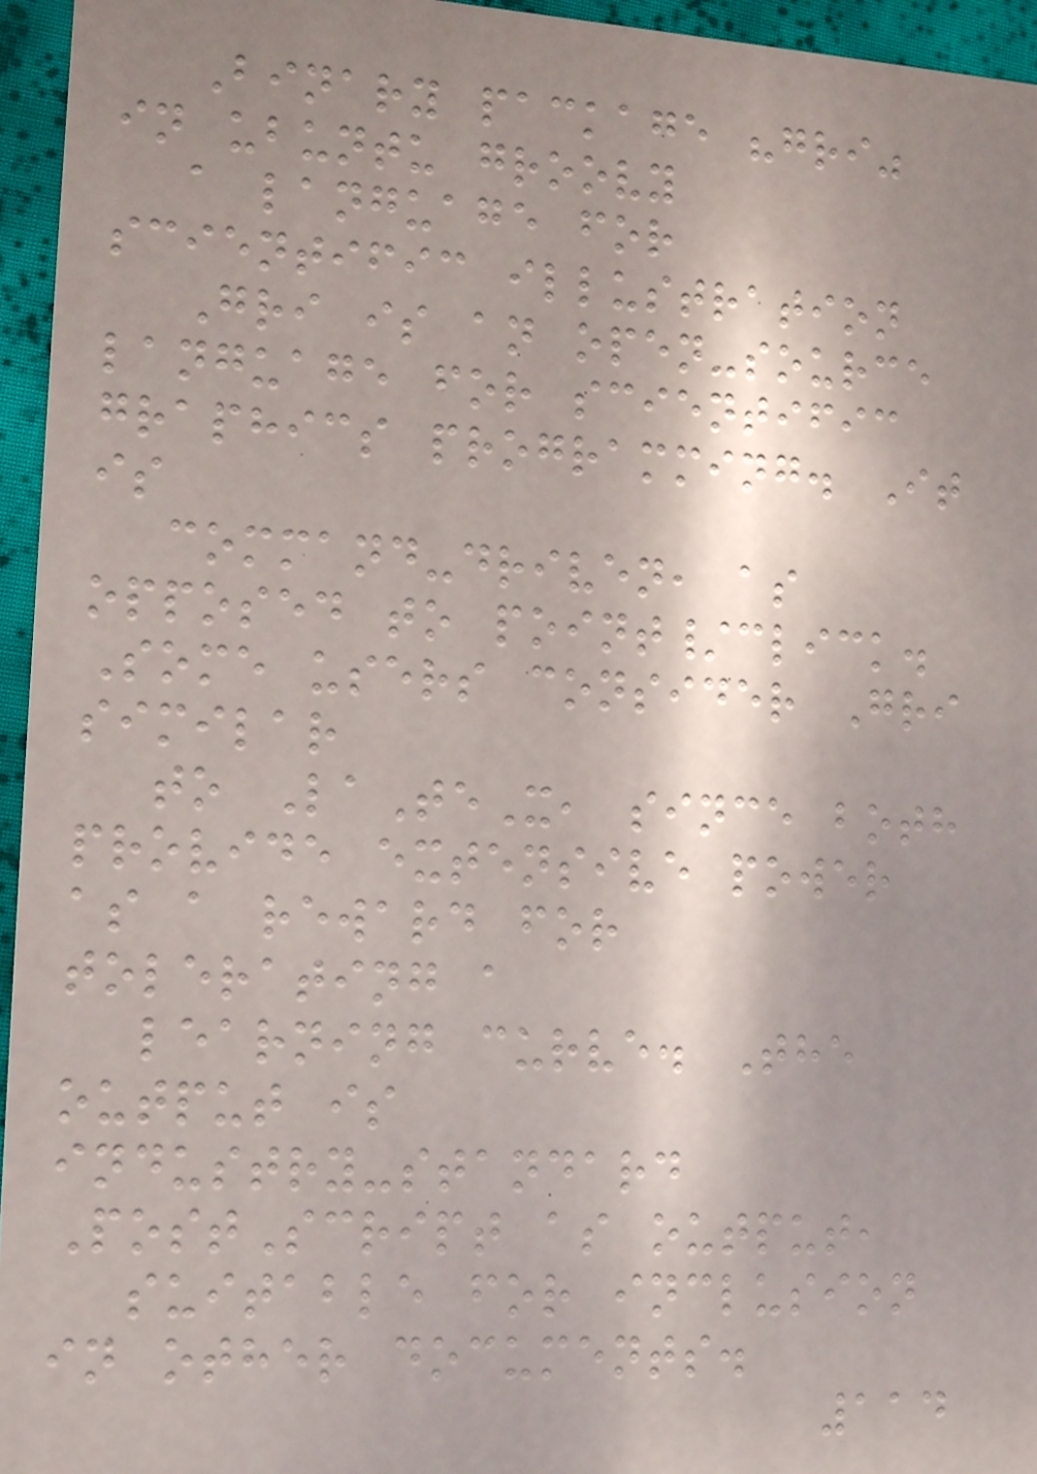Binary package "gri"
in ubuntu groovy
a language for
scientific illustration
Gri is an open-source
language for scientific
graphics programming. It
is
command-driven, as
opposed to point/click.
Some users consider Gri
similar
to LaTeX, since both
provide extensive power
as a reward for
tolerating a
learning curve. The
output is
industry-standard
PostScript as output,
suitable for inclusion
in other documents.
114
